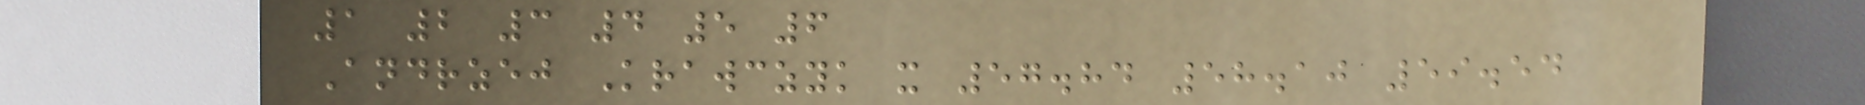1 2 3 4 5 6
Andrzej Krawczyk x 57.84 58.10 59.54
